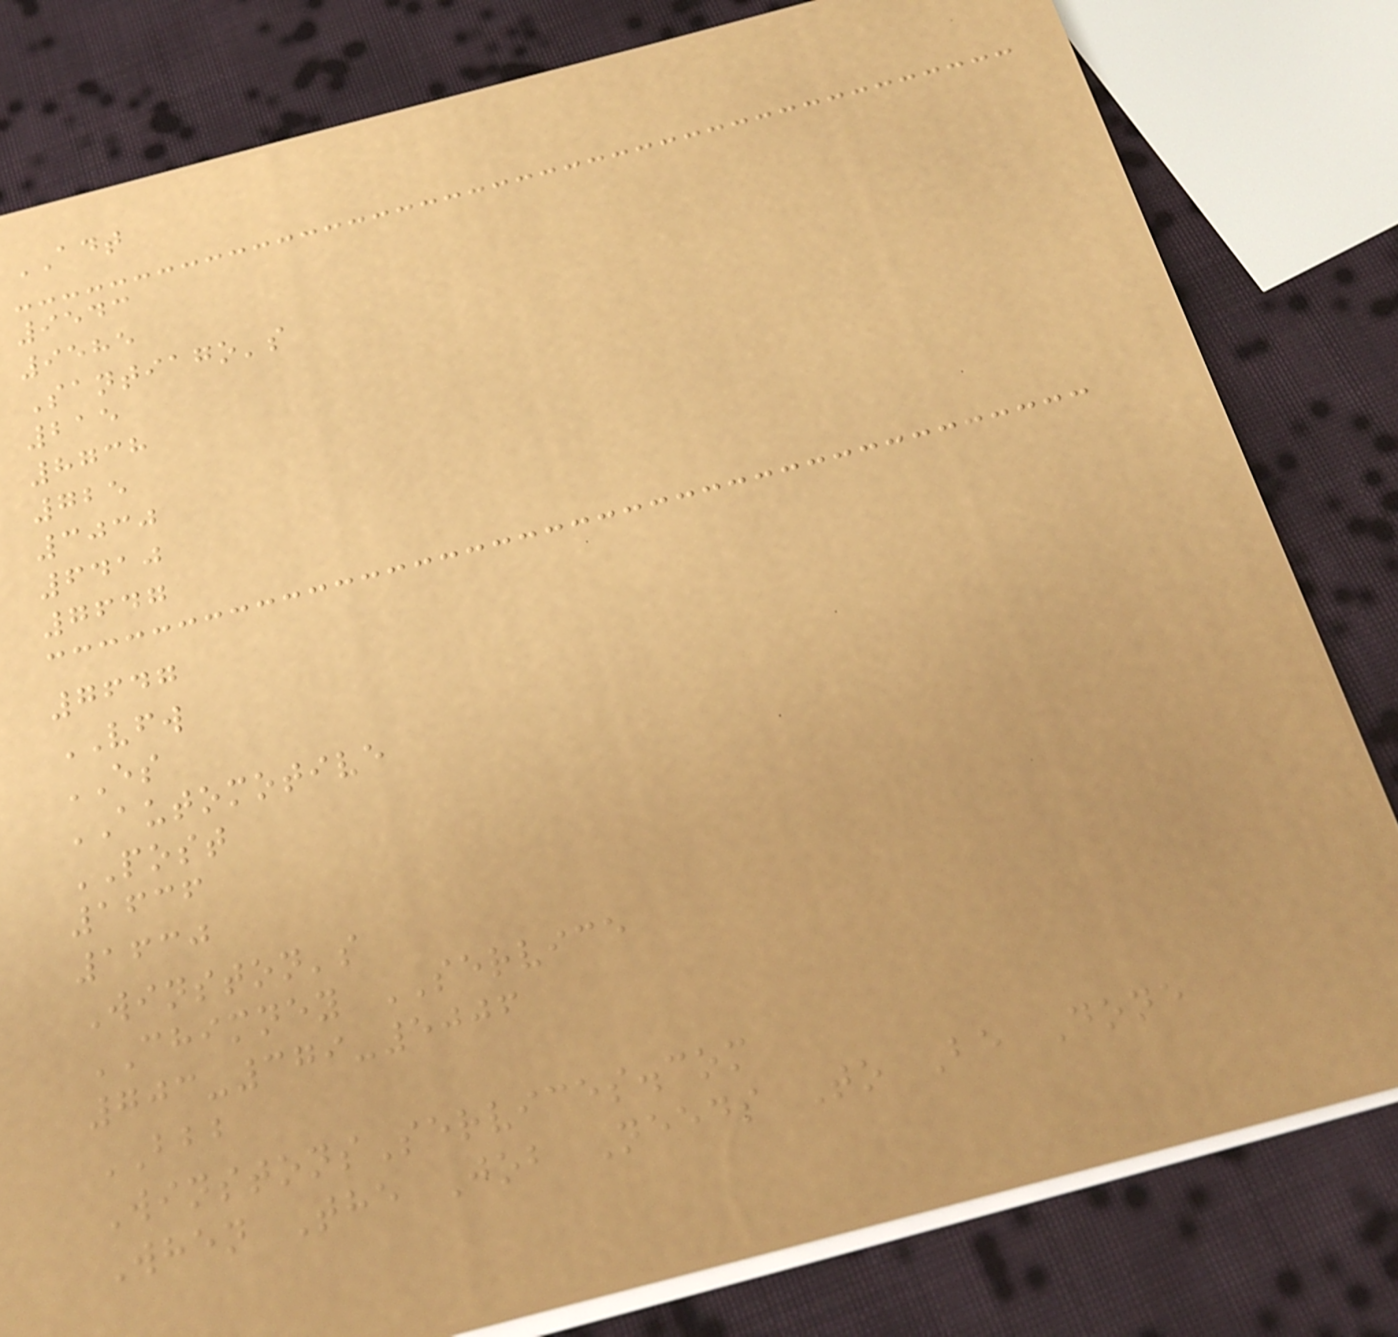ADT
9543
9585
Santiago's
215
8738
725
3030
6410
7647
7647
VFW
ES
AUTOMOTIVE
POST
1636
1630
Winston's
CHIMNEY SERVICE
703-379-5006
BBB
WinstonsServices.com
When The Job Needs To Be Done
